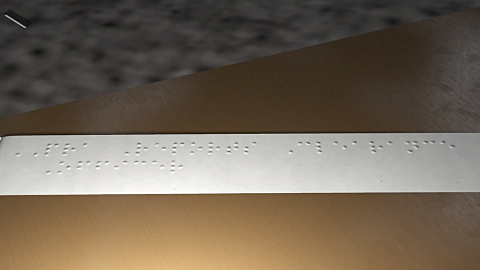PRA Reports Clearance
Officer
